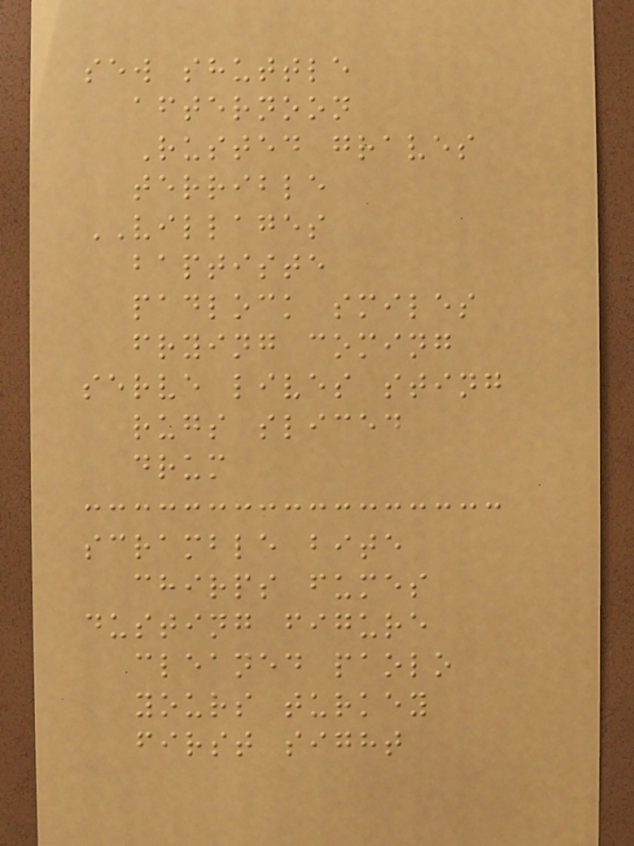sew shuttle
afternoon
Rusted graves
terrible
VILLAGES
baptiste
padlock smiles
frying coming
serve lives sting
rugs sliced
drum
scramble bite
chirps fumes
dusting figure
cleaned paolo
yours turkey
first sight
